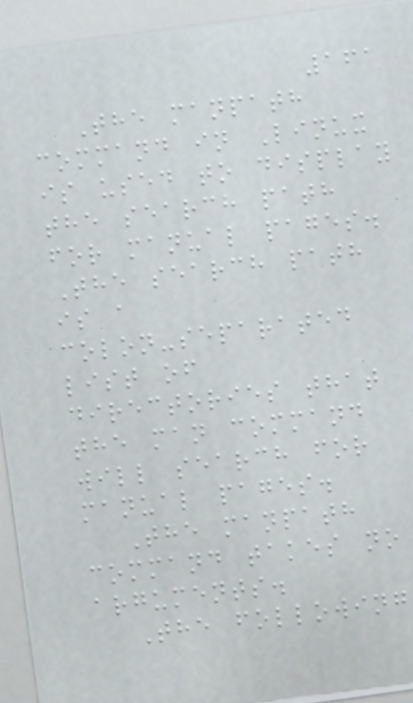161
The manpath
command in Linux
is used to display
the search path
for manual pages.
The search path
is a
colon-separated
list of
directories that
the man command
will search for
manual pages.
The manpath
command takes no
arguments.
The following
